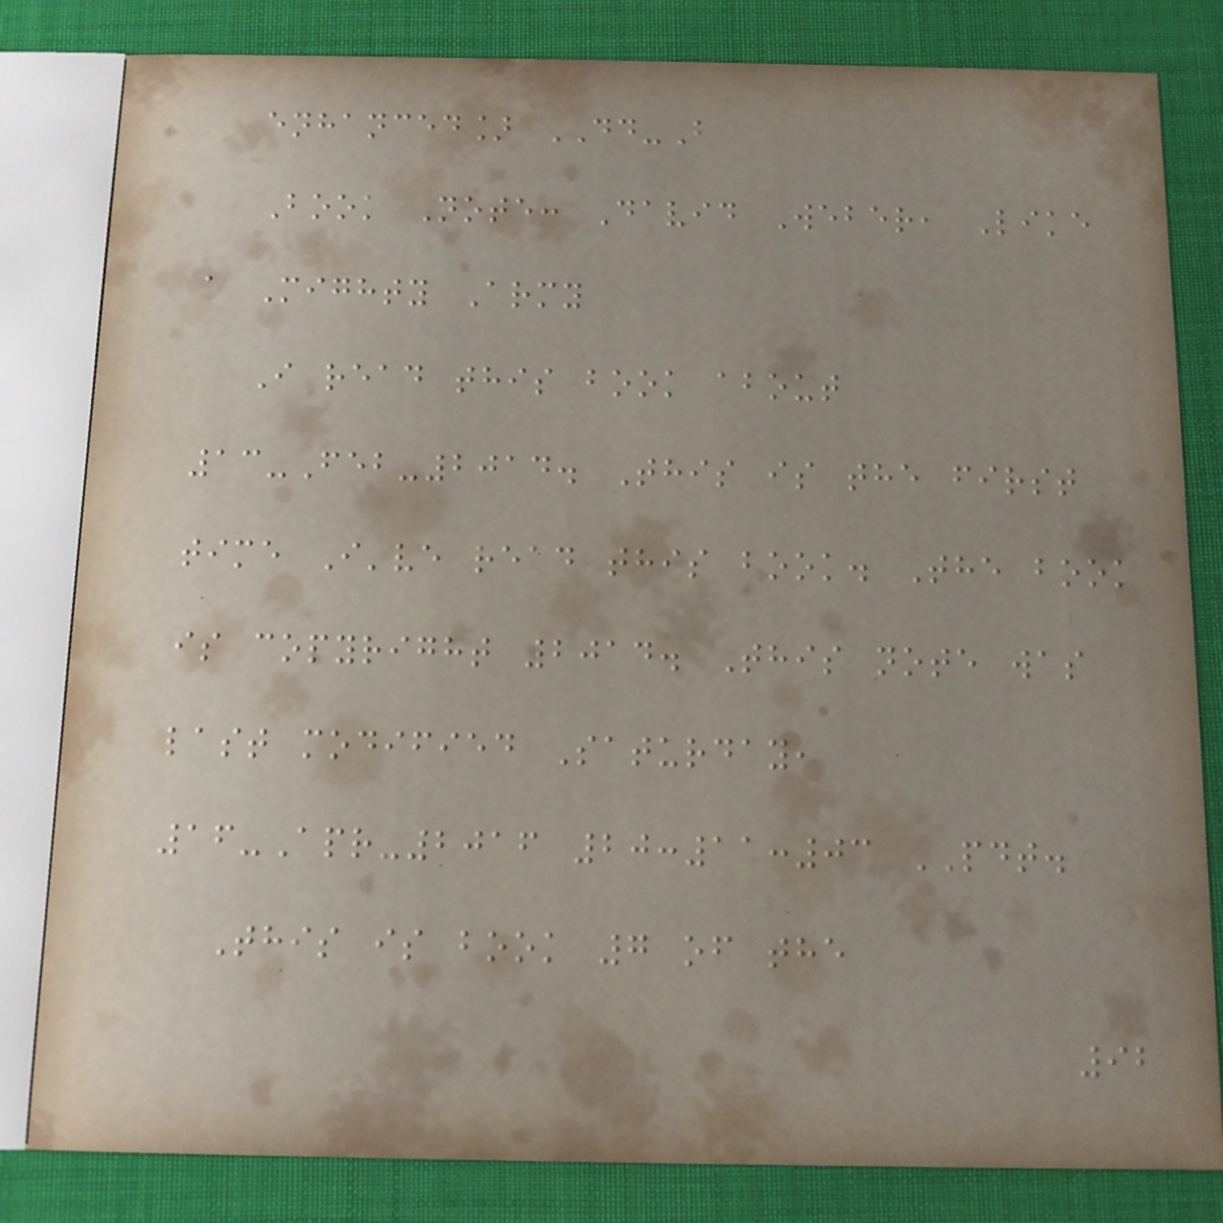enhanced] DD-B
Book Note: David Weber, Like
a Mighty Army
I read this book about
13-Feb-2014. This is the first
time I've read this book. The book
is copyright 2014. This note was
last modified Saturday,
16-Apr-2016 20:11:03 PDT.
This is book 7 of the
92
